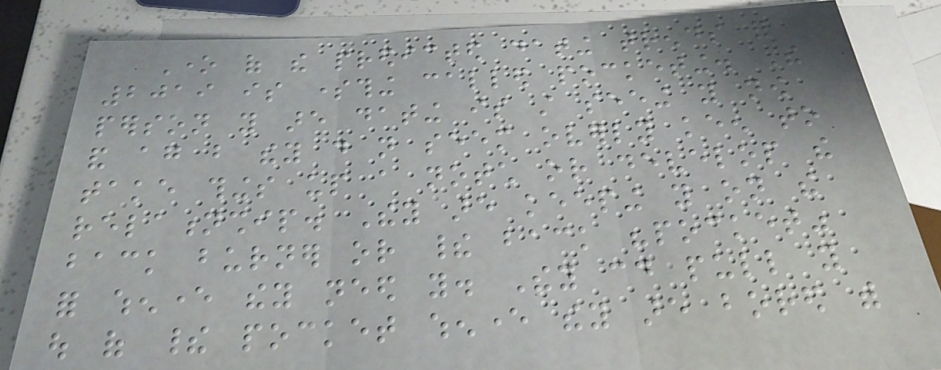One of the predicted dating trends for
2019 is something called pocketing. The
person you are dating is still seeing you now
and again but they do not seem overly keen to
take things up a notch or develop the
relationship. They are keeping you on the
back burner or their back "pocket"
for whenever they need you. They could pull you
out of their pocket whenever they are bored with
